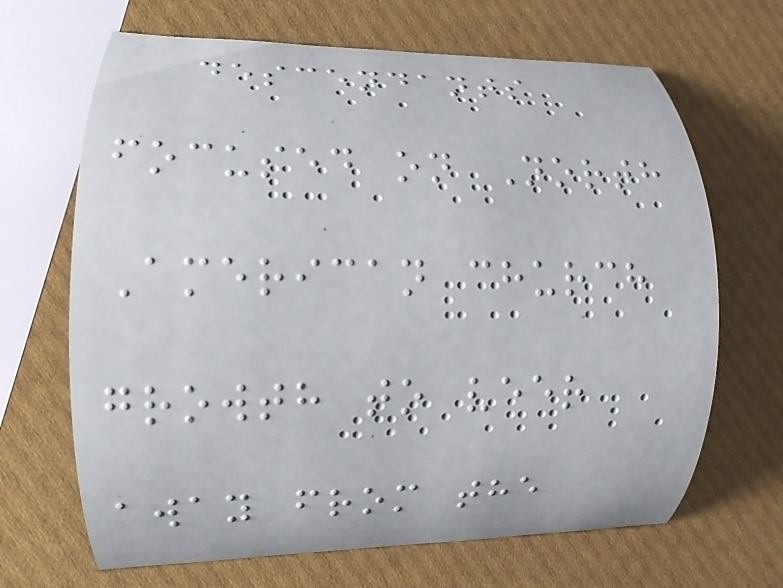descendants
focused on North
American church
growth to veer
away from the
